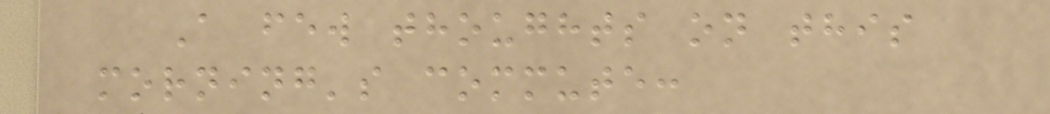A few thoughts on this
morning's commute:
